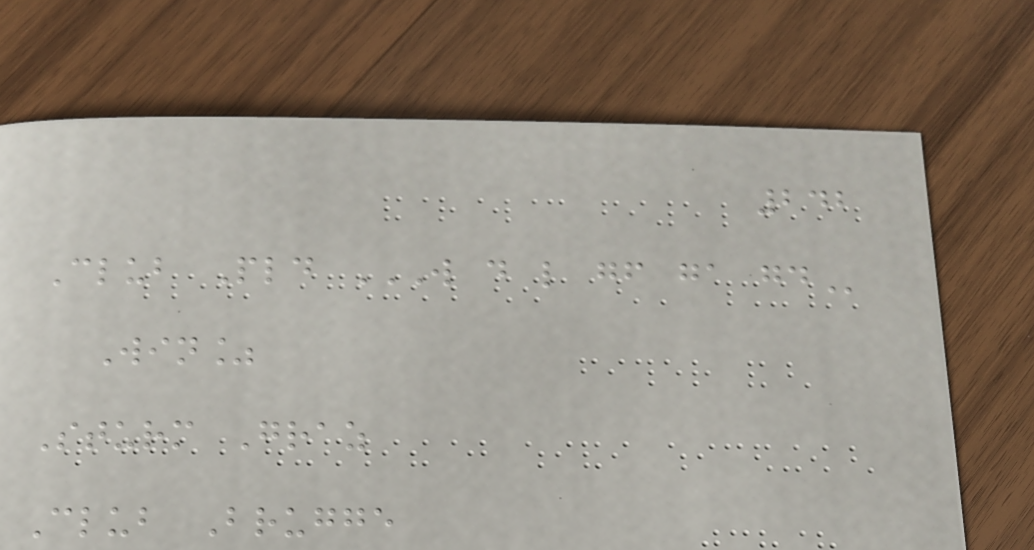242
Club Pld W D L GF GA GD
Win%
Sturm Graz
Club Brugge
